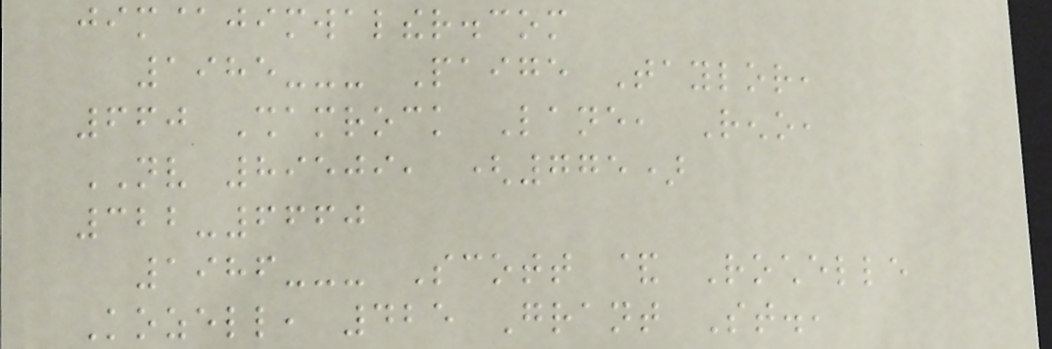jim@jimwalther.com
1985--- Paige Taylor,
660 Shamrock Lane, Reno,
NV 89509, (775)
322-6660
1986--- Scott & Rochelle
Kozell, 425 Grant St.,
